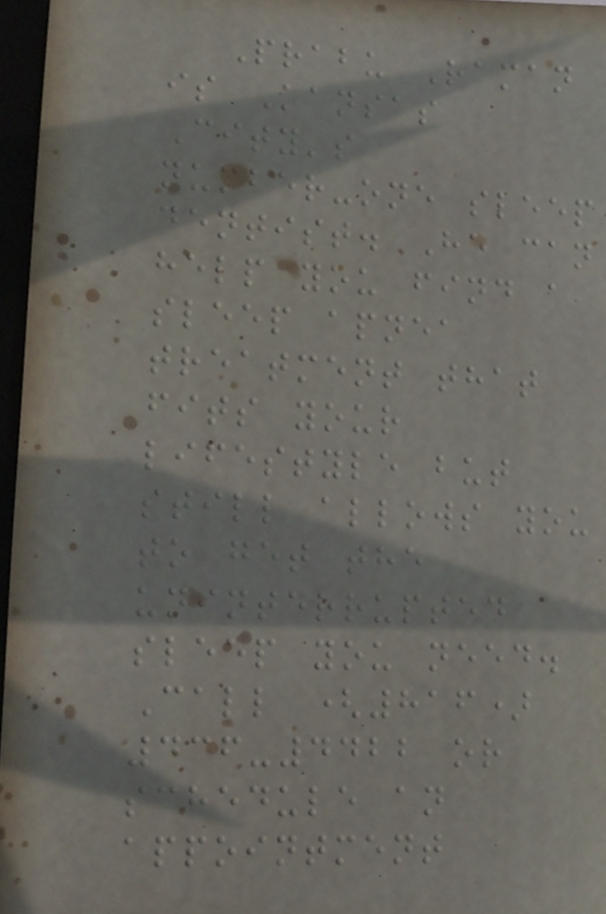Prabu Raman
is Kansas
City's
number-one sleep
dentist. He can
help you find a
sleep apnea
treatment that
fits your
lifestyle but
still allows you
to get the
uninterrupted
sleep you need.
Call (816)
436-4422 or
schedule an
appointment
